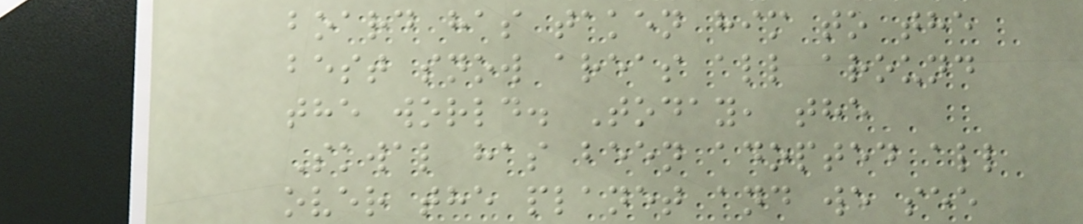board has taken him to the
best snow areas all around
the world. Today, the
Skwal has been adopted all
over the planet and we see
